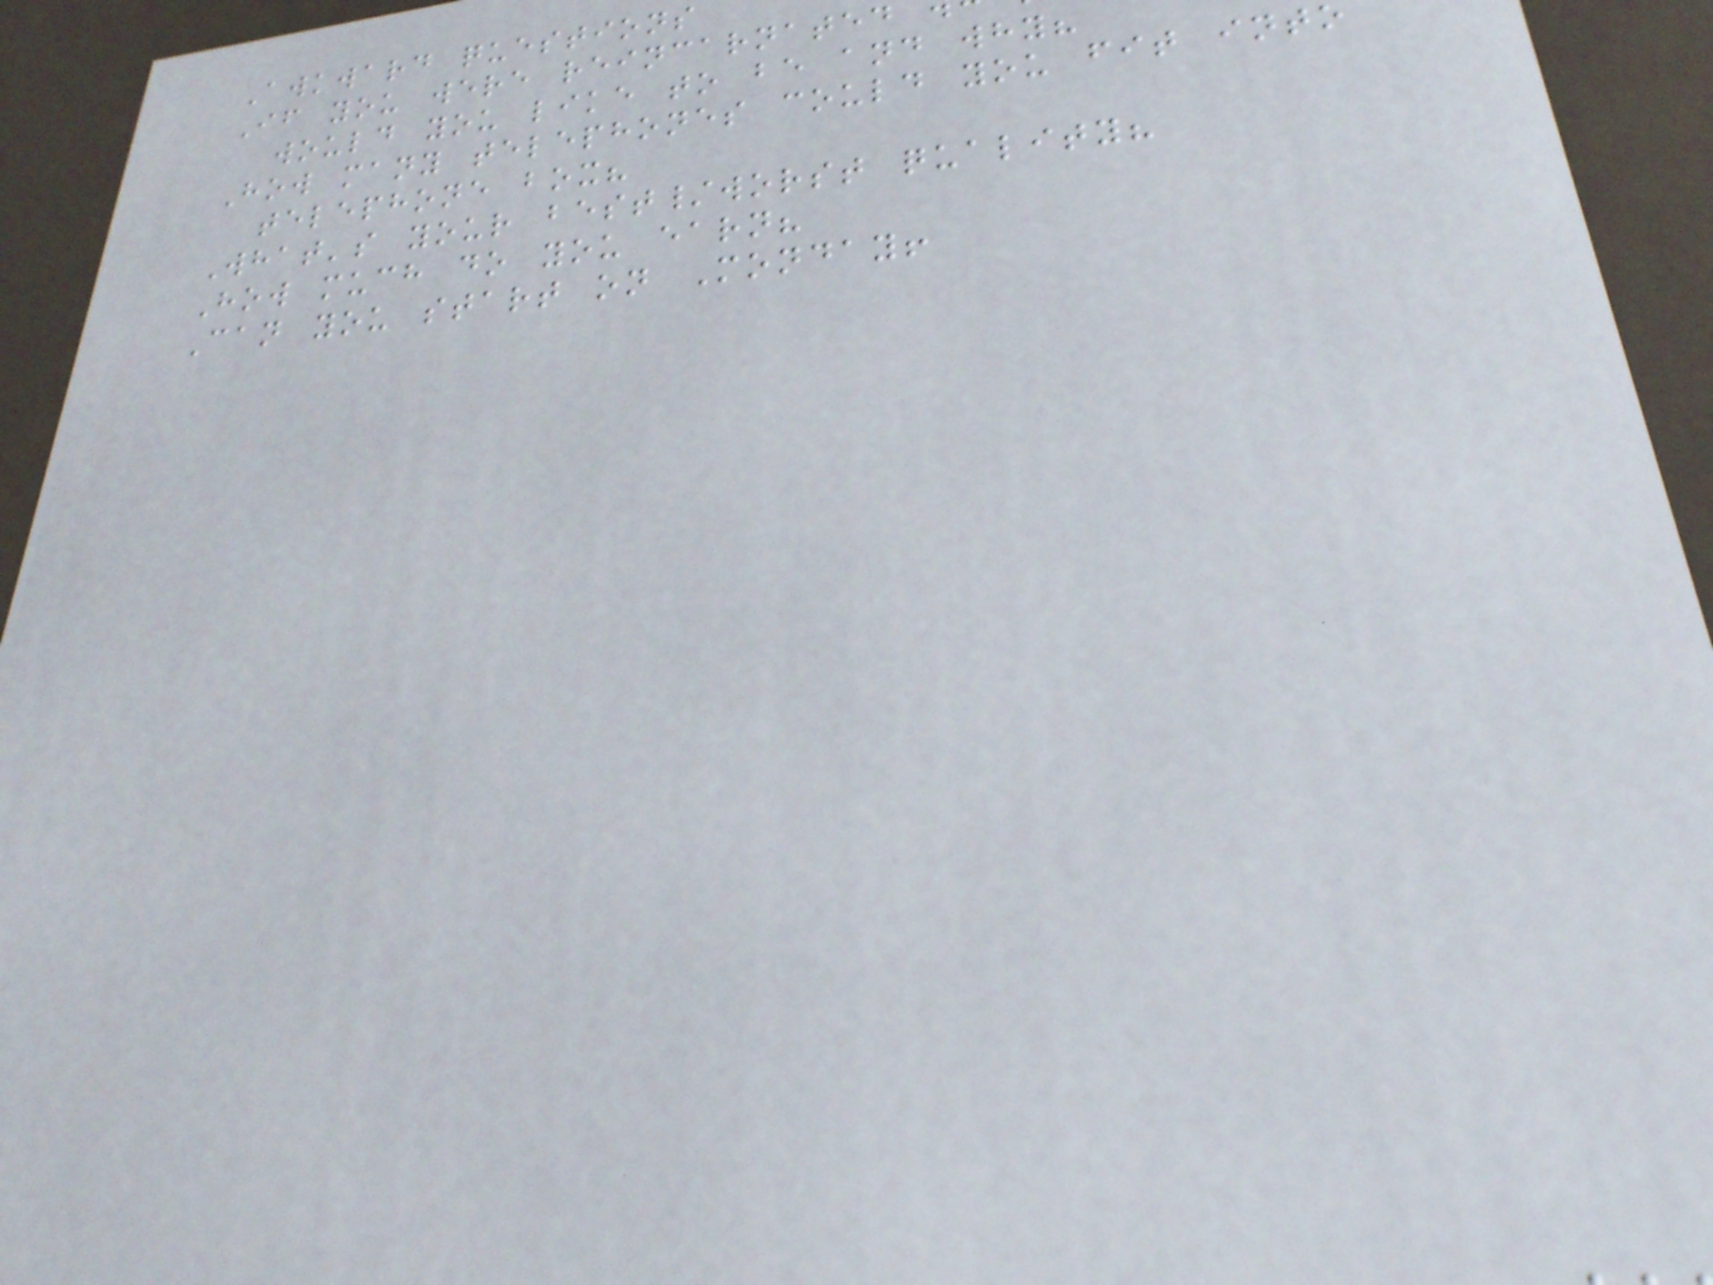Awkward questions
If you were reincarnated
would you like to be and why?
How many telephones could you fit into
telephone box?
What's your best/worst quality?
How much do you earn?
Can you start on Monday!
